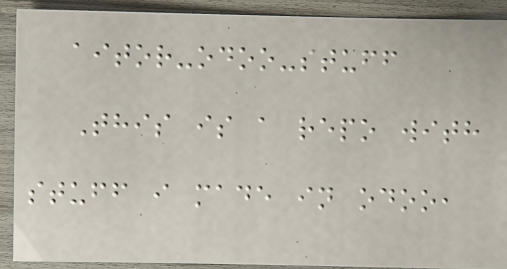aitor-odoo-stuff
This is a repo with
stuff i made in odoo,
